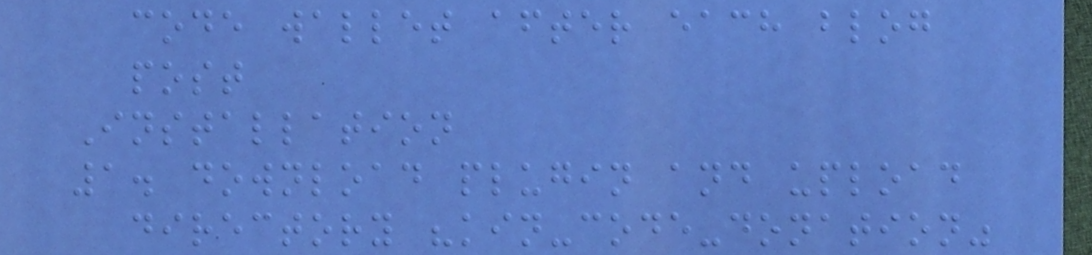code wallet after each blog
post
Installation
1. download plugin and upload
directory "kin-code-donation"
